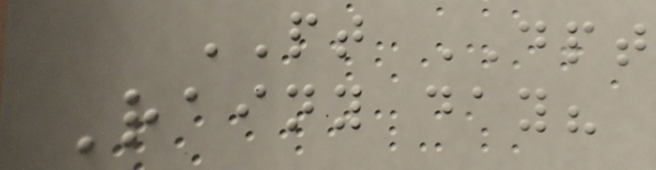PT DPT
Rainy day?
